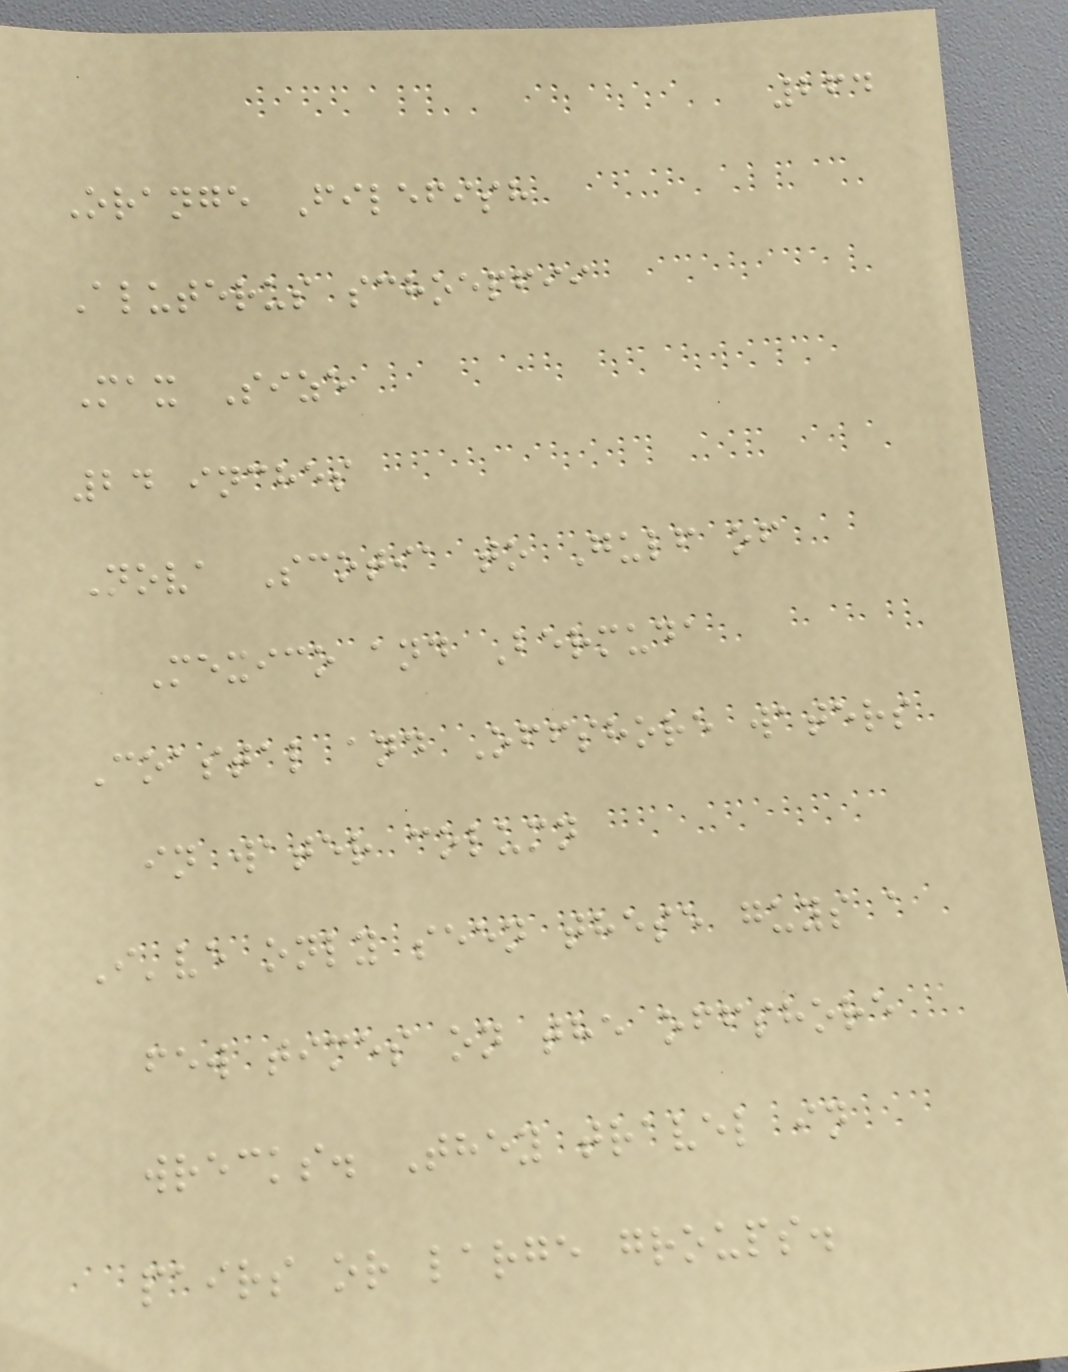264
Orange Filefish
Aluterus schoepfii
Max Size
24 inches
Nova Scotia to Gulf of
Mexico and Bermuda
Coastal and Offshore waters
in water column
I've only seen these guys a
few times on the offshore
wrecks. They travel in
pairs or large groups.
